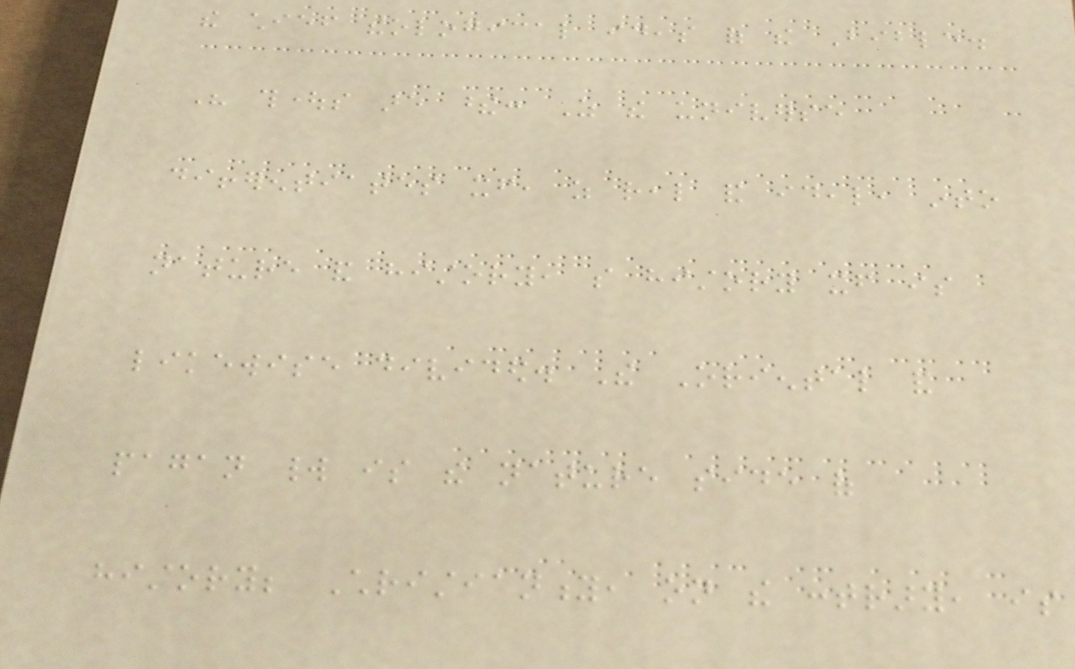the chief theological ideas of the Bible.
His thoughts are these: As the universe
differentiates itself, as real and ideal, into
nature and history, so history itself is
likewise divided. The Oriental and
pagan world is the nature side of
history; Christianity, on the contrary, is
